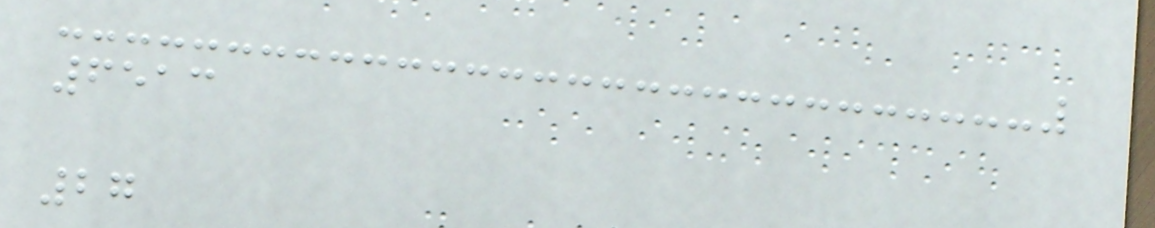6513
27
